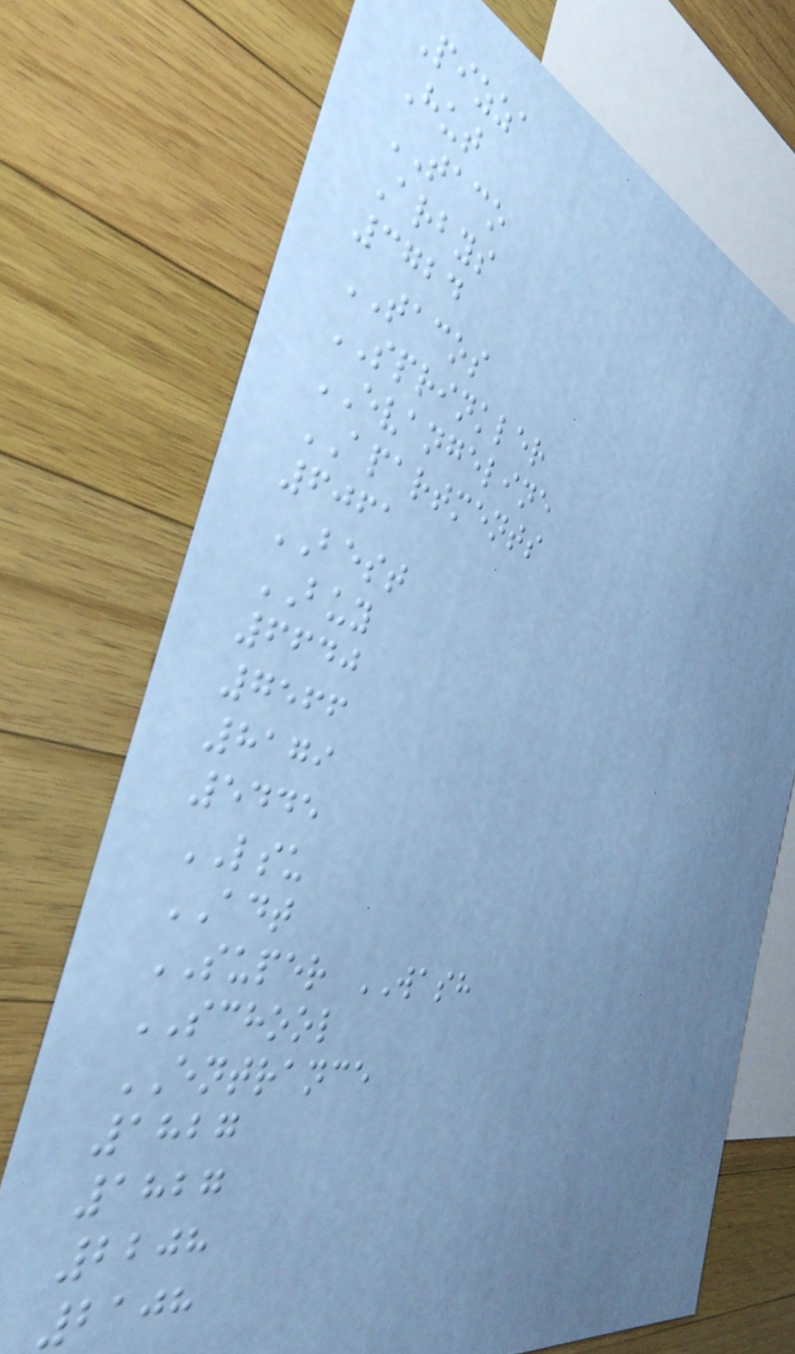Pizza
Hut
TACO
Arbys
3724
TACOS
SPRINKLER
EVANGELINE
APARTMENTS
6061
BEST
BUY
6640
7566
8179
5445
LSU
ADT
SUPER WASH
SCHOOL
ENTRANCE
1827
1827
2208
2108
